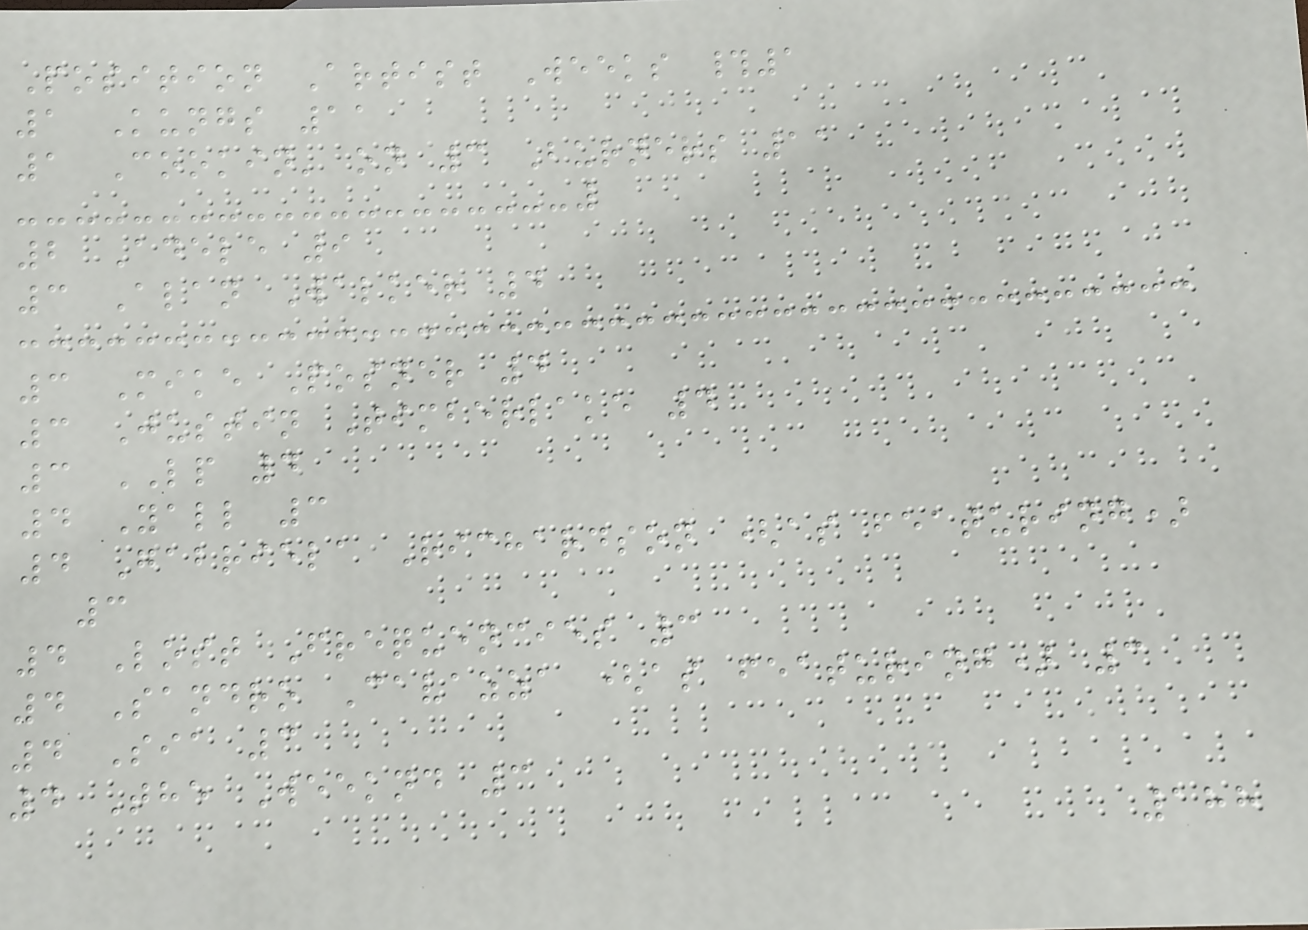Position Artist Weeks #1
1 Kungs 11
1 Cookin' on 3 Burners 11
2 Adele 9
3 Alan Walker 4
3 Mike Posner 4
3 Justin Timberlake 4
3 LP 4
4 Yall 3
4 Gabriela Richardson (as featuring)
3
4 Lost Frequencies 3
4 Sandro Cavazza (as featuring) 3
4 Sia 3
4 The Weeknd 3
188
